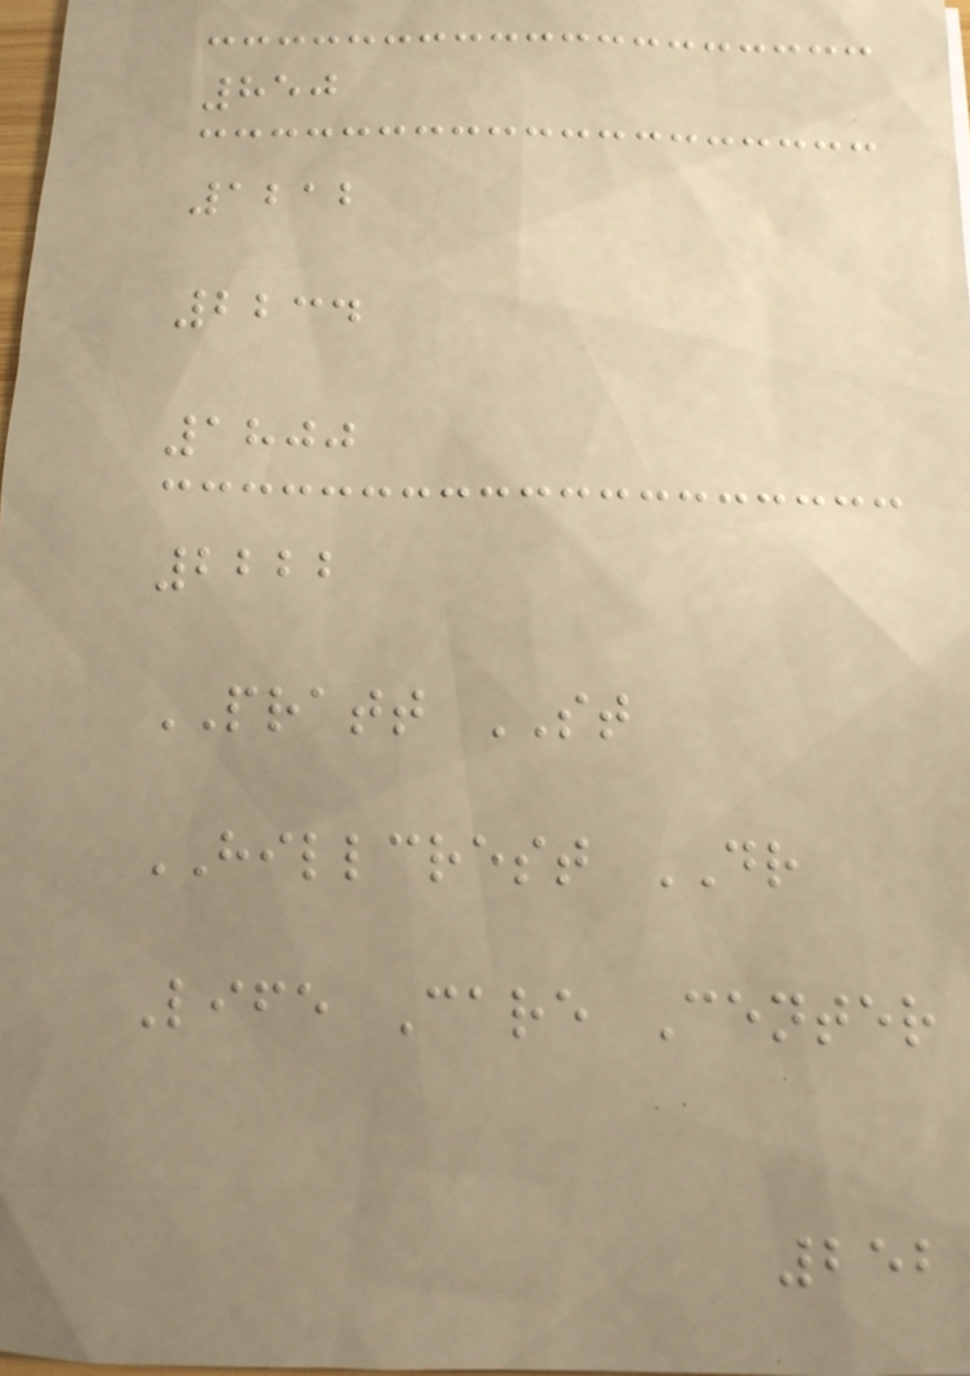850
1212
2234
1800
2222
PRATT ST
HILLCREST DR
Life Care Center
252
